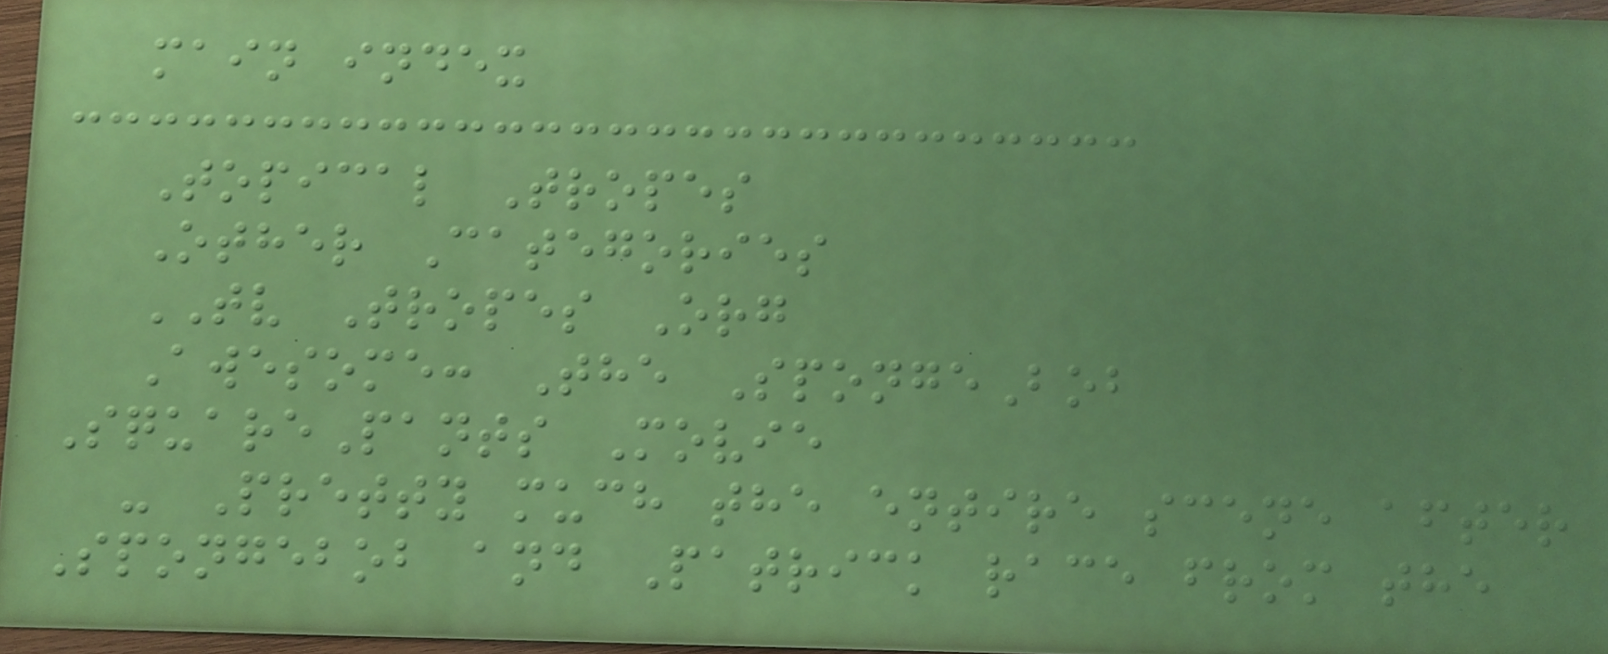main index
Topical Tropes
Other Categories
TV Tropes Org
Awesome: The SpongeBob
SquarePants Movie
- Pretty much the entire scene after
Spongebob and Patrick race from the
